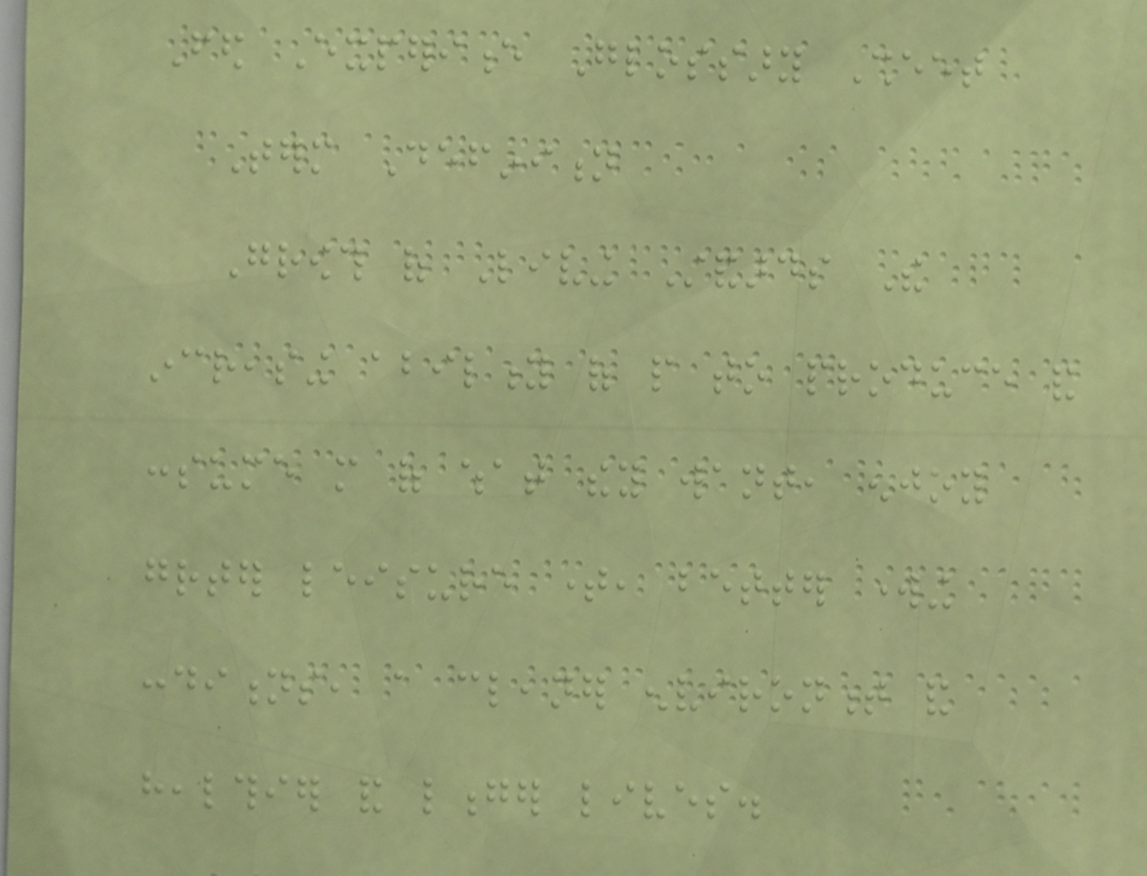Fed Experience Glossary Sheet
Term Definition
Growth of Living Standards The
increasing ability of people to produce and
consume more of what they want, enjoy
greater leisure time, better working
conditions, a cleaner environment and
healthier and longer lives.
